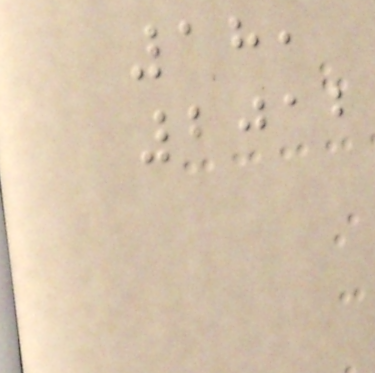18,
2012
